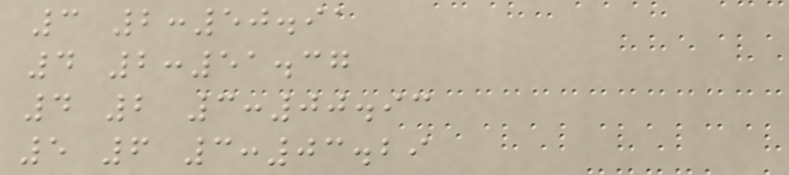3 2:50.91
4 2:51.37
4 2 3:00.93
5 6 3:03.29
